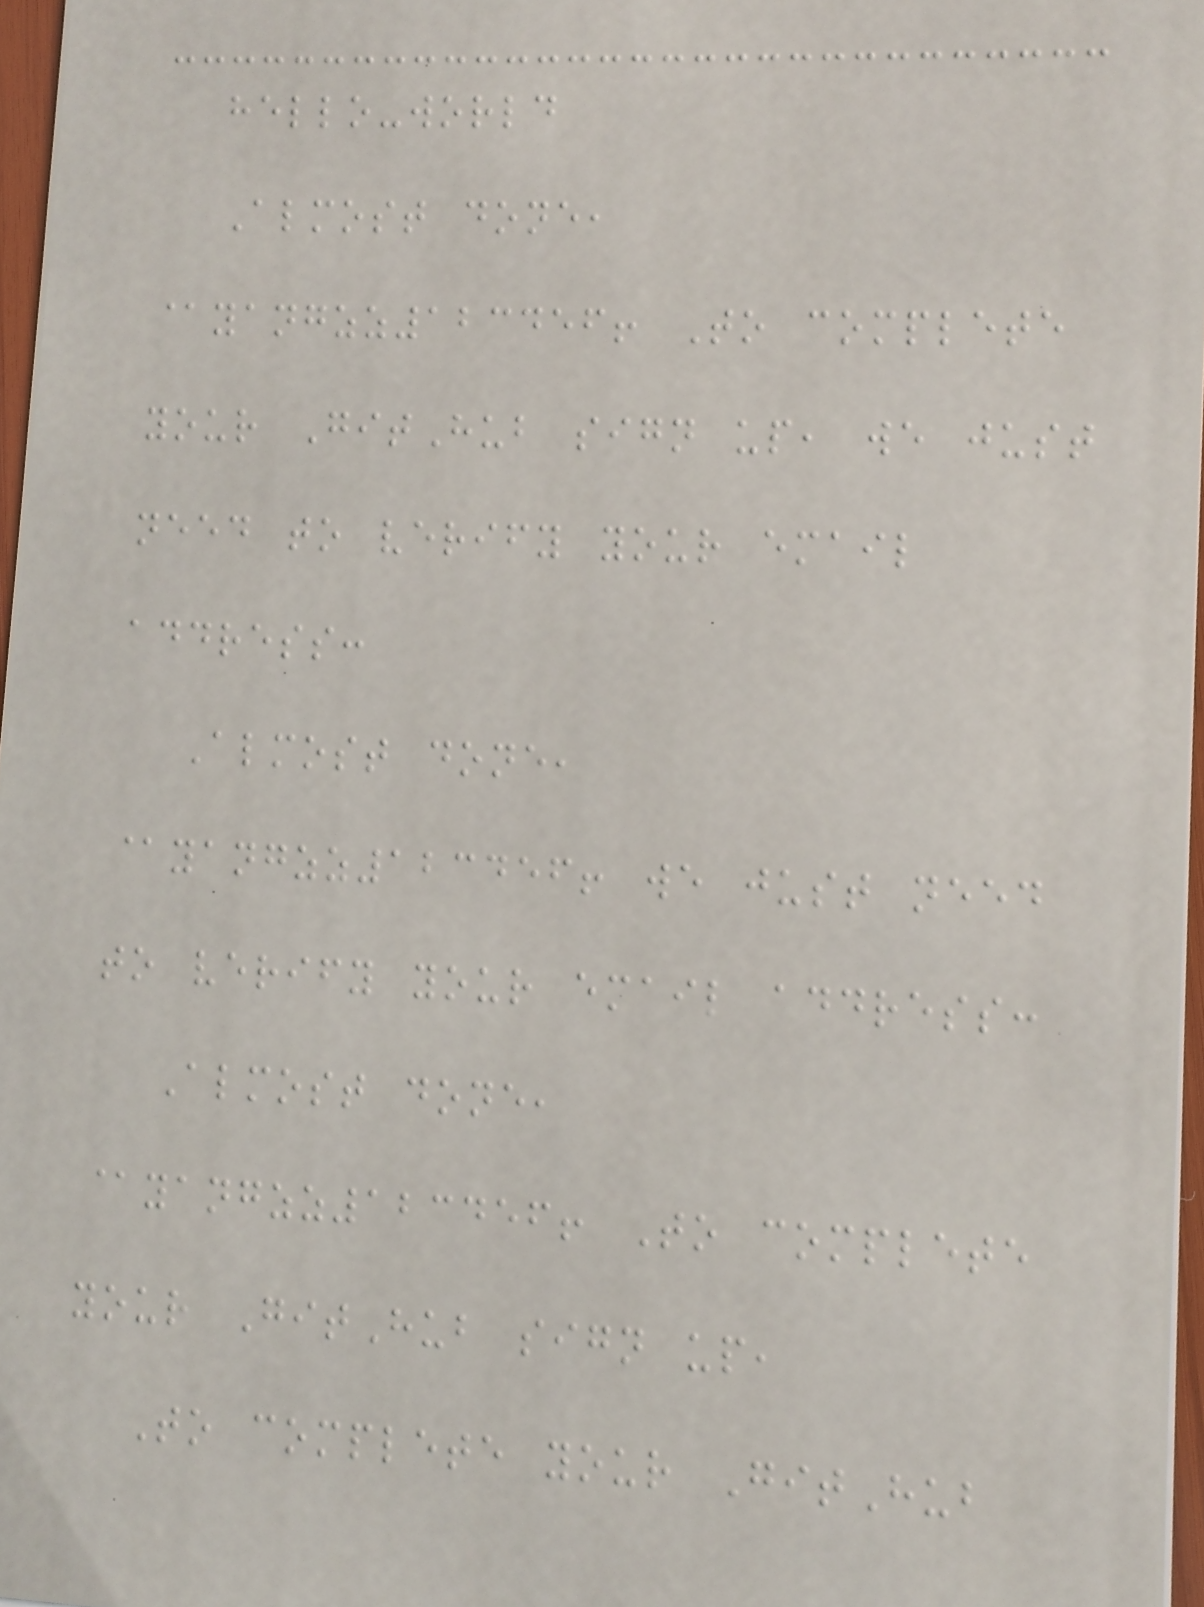hello-world
Almost done,
@yangzz123456! To complete
your GitHub sign up, we just
need to verify your email
address:
Almost done,
@yangzz123456! we just need
to verify your email address:
Almost done,
@yangzz123456! To complete
your GitHub sign up,
To complete your GitHub
